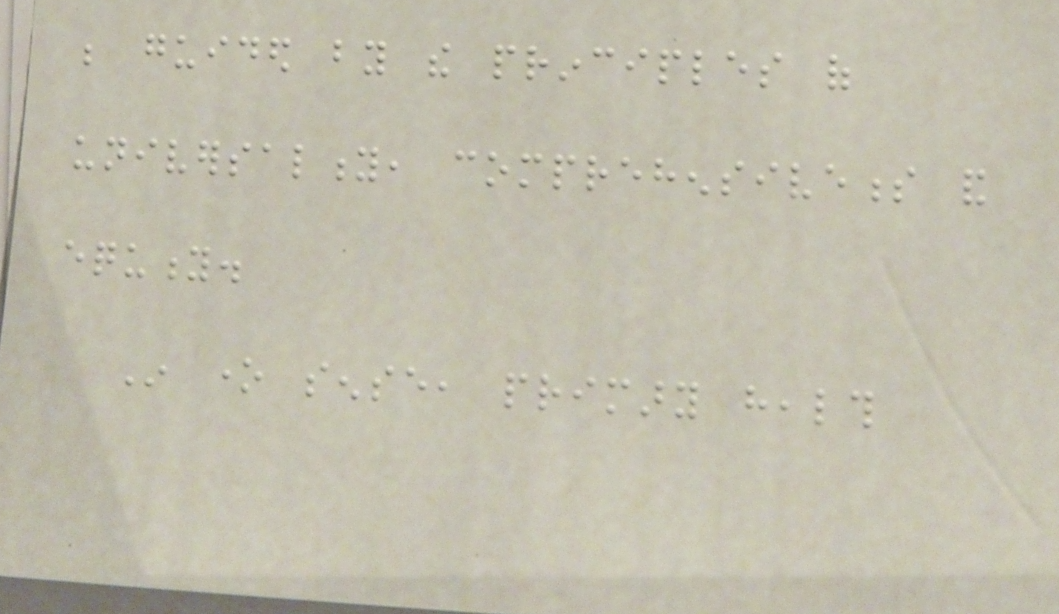be guided by the principles of
universality, comprehensiveness and
equity.
In one sense, primary health
